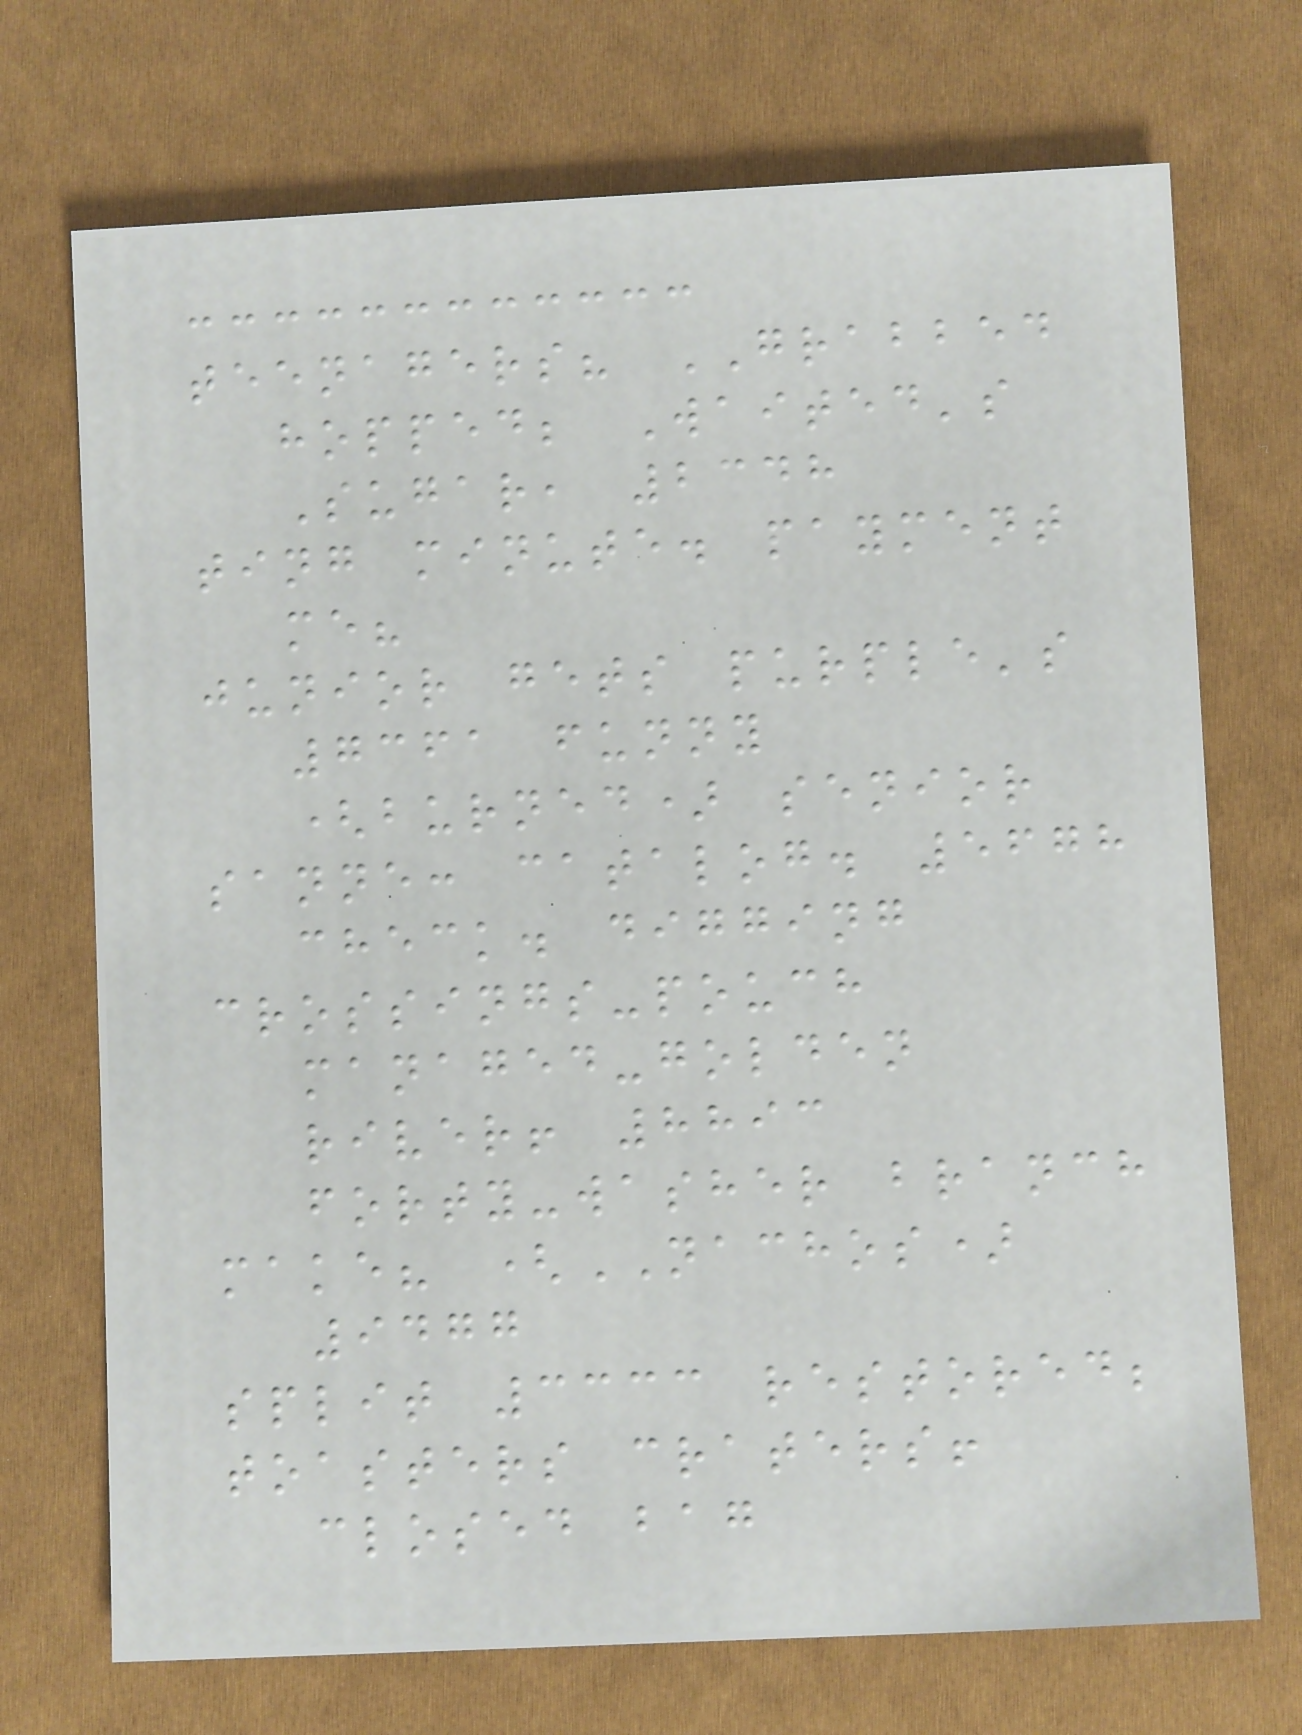teenagers? GRABBED
hopped; Waited's
Sugar, 2348
ting minute. payment
me?
junior gets purple's
7361 funny
(burned) senior
sanne: catalog. 5678
check. digging
crossings-pouch
managed-golden
river! 8893
forty-washer branch
make? (NACHOS)
9477
split 3333 restored;
toasters craters!
closed bag
